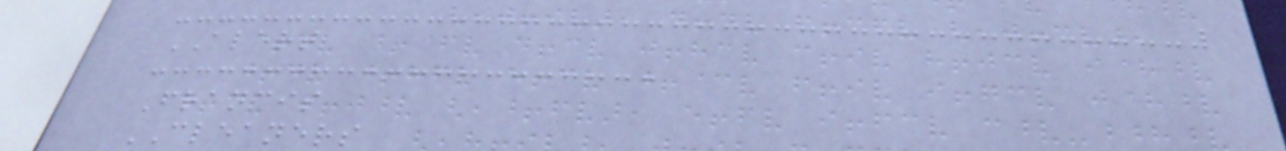ALERT
Francis
CLEANERS
